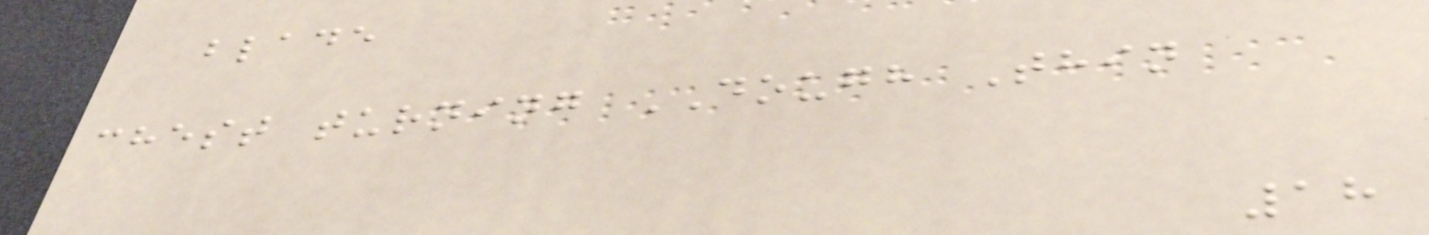blade
chest turning DOUGH Thin
18
